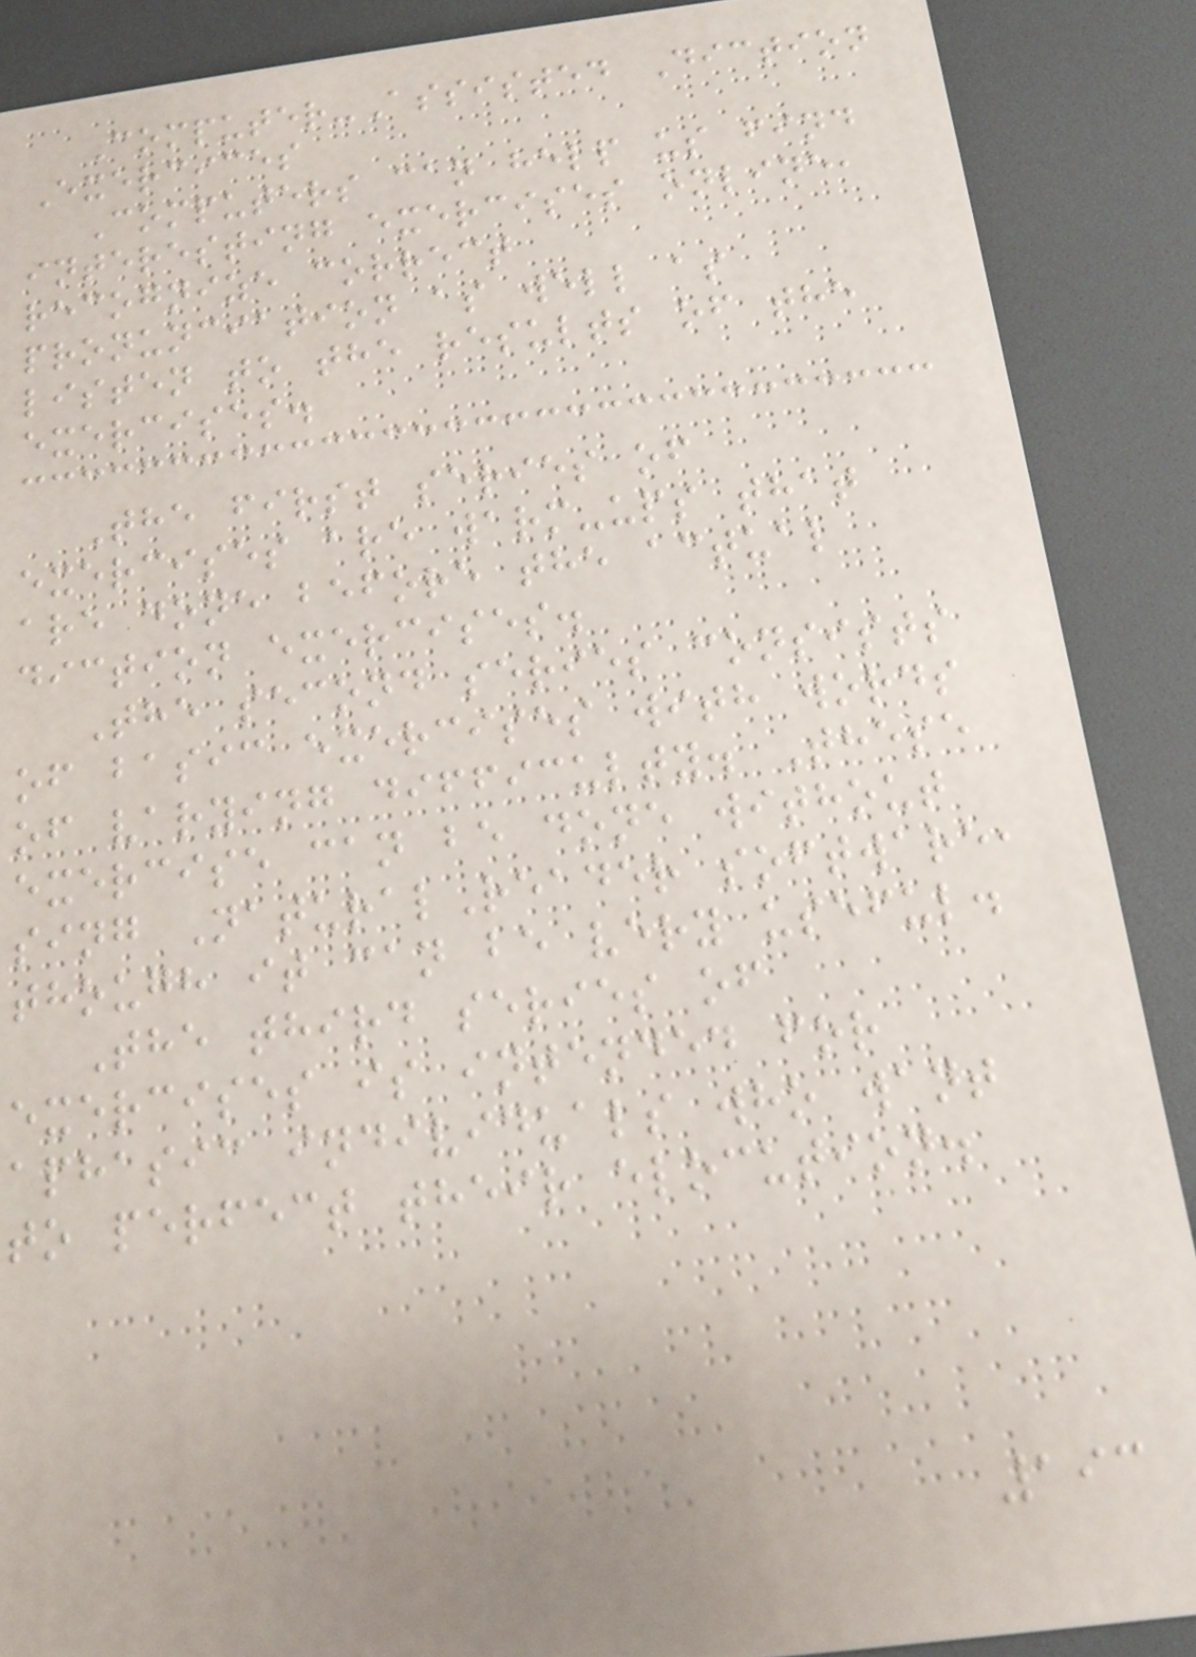Computer-Assisted Diction
Exercices
Computers can help us find
interesting exercises online,
recognize correct
pronunciation as well as
listen to the results of the
exercises.
The first series of
exercises are warm-ups that
are done before the actual
diction exercises.
The second series consists
of basic exercises with words
of varying difficulty. These
exercise can be done without
sing NaturalReader software,
though it can be very useful.
The third series of
exercises is intended for
aphasic individuals who want
to perfect their elocution.
193
